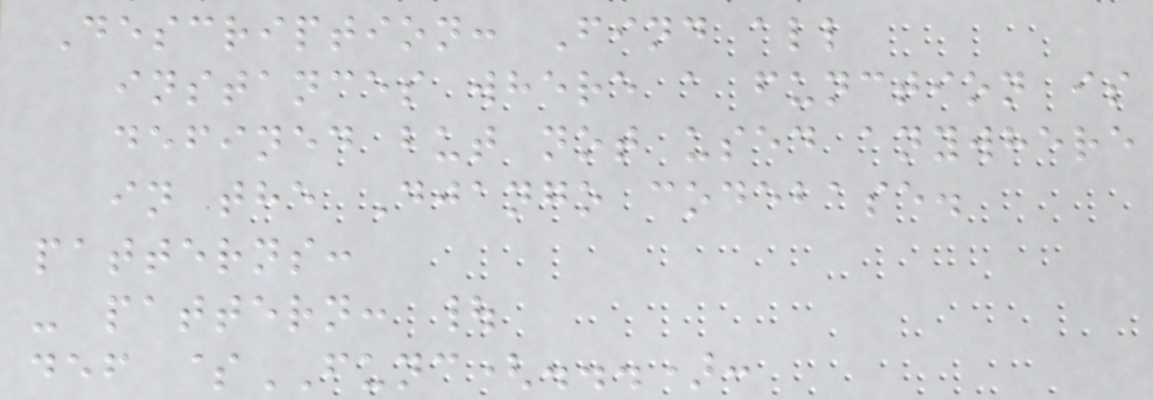Description: Find all
instances where a function is
defined but not used anywhere
in the Django codebase.
patterns:
- pattern: |
def $FUNC(...):
